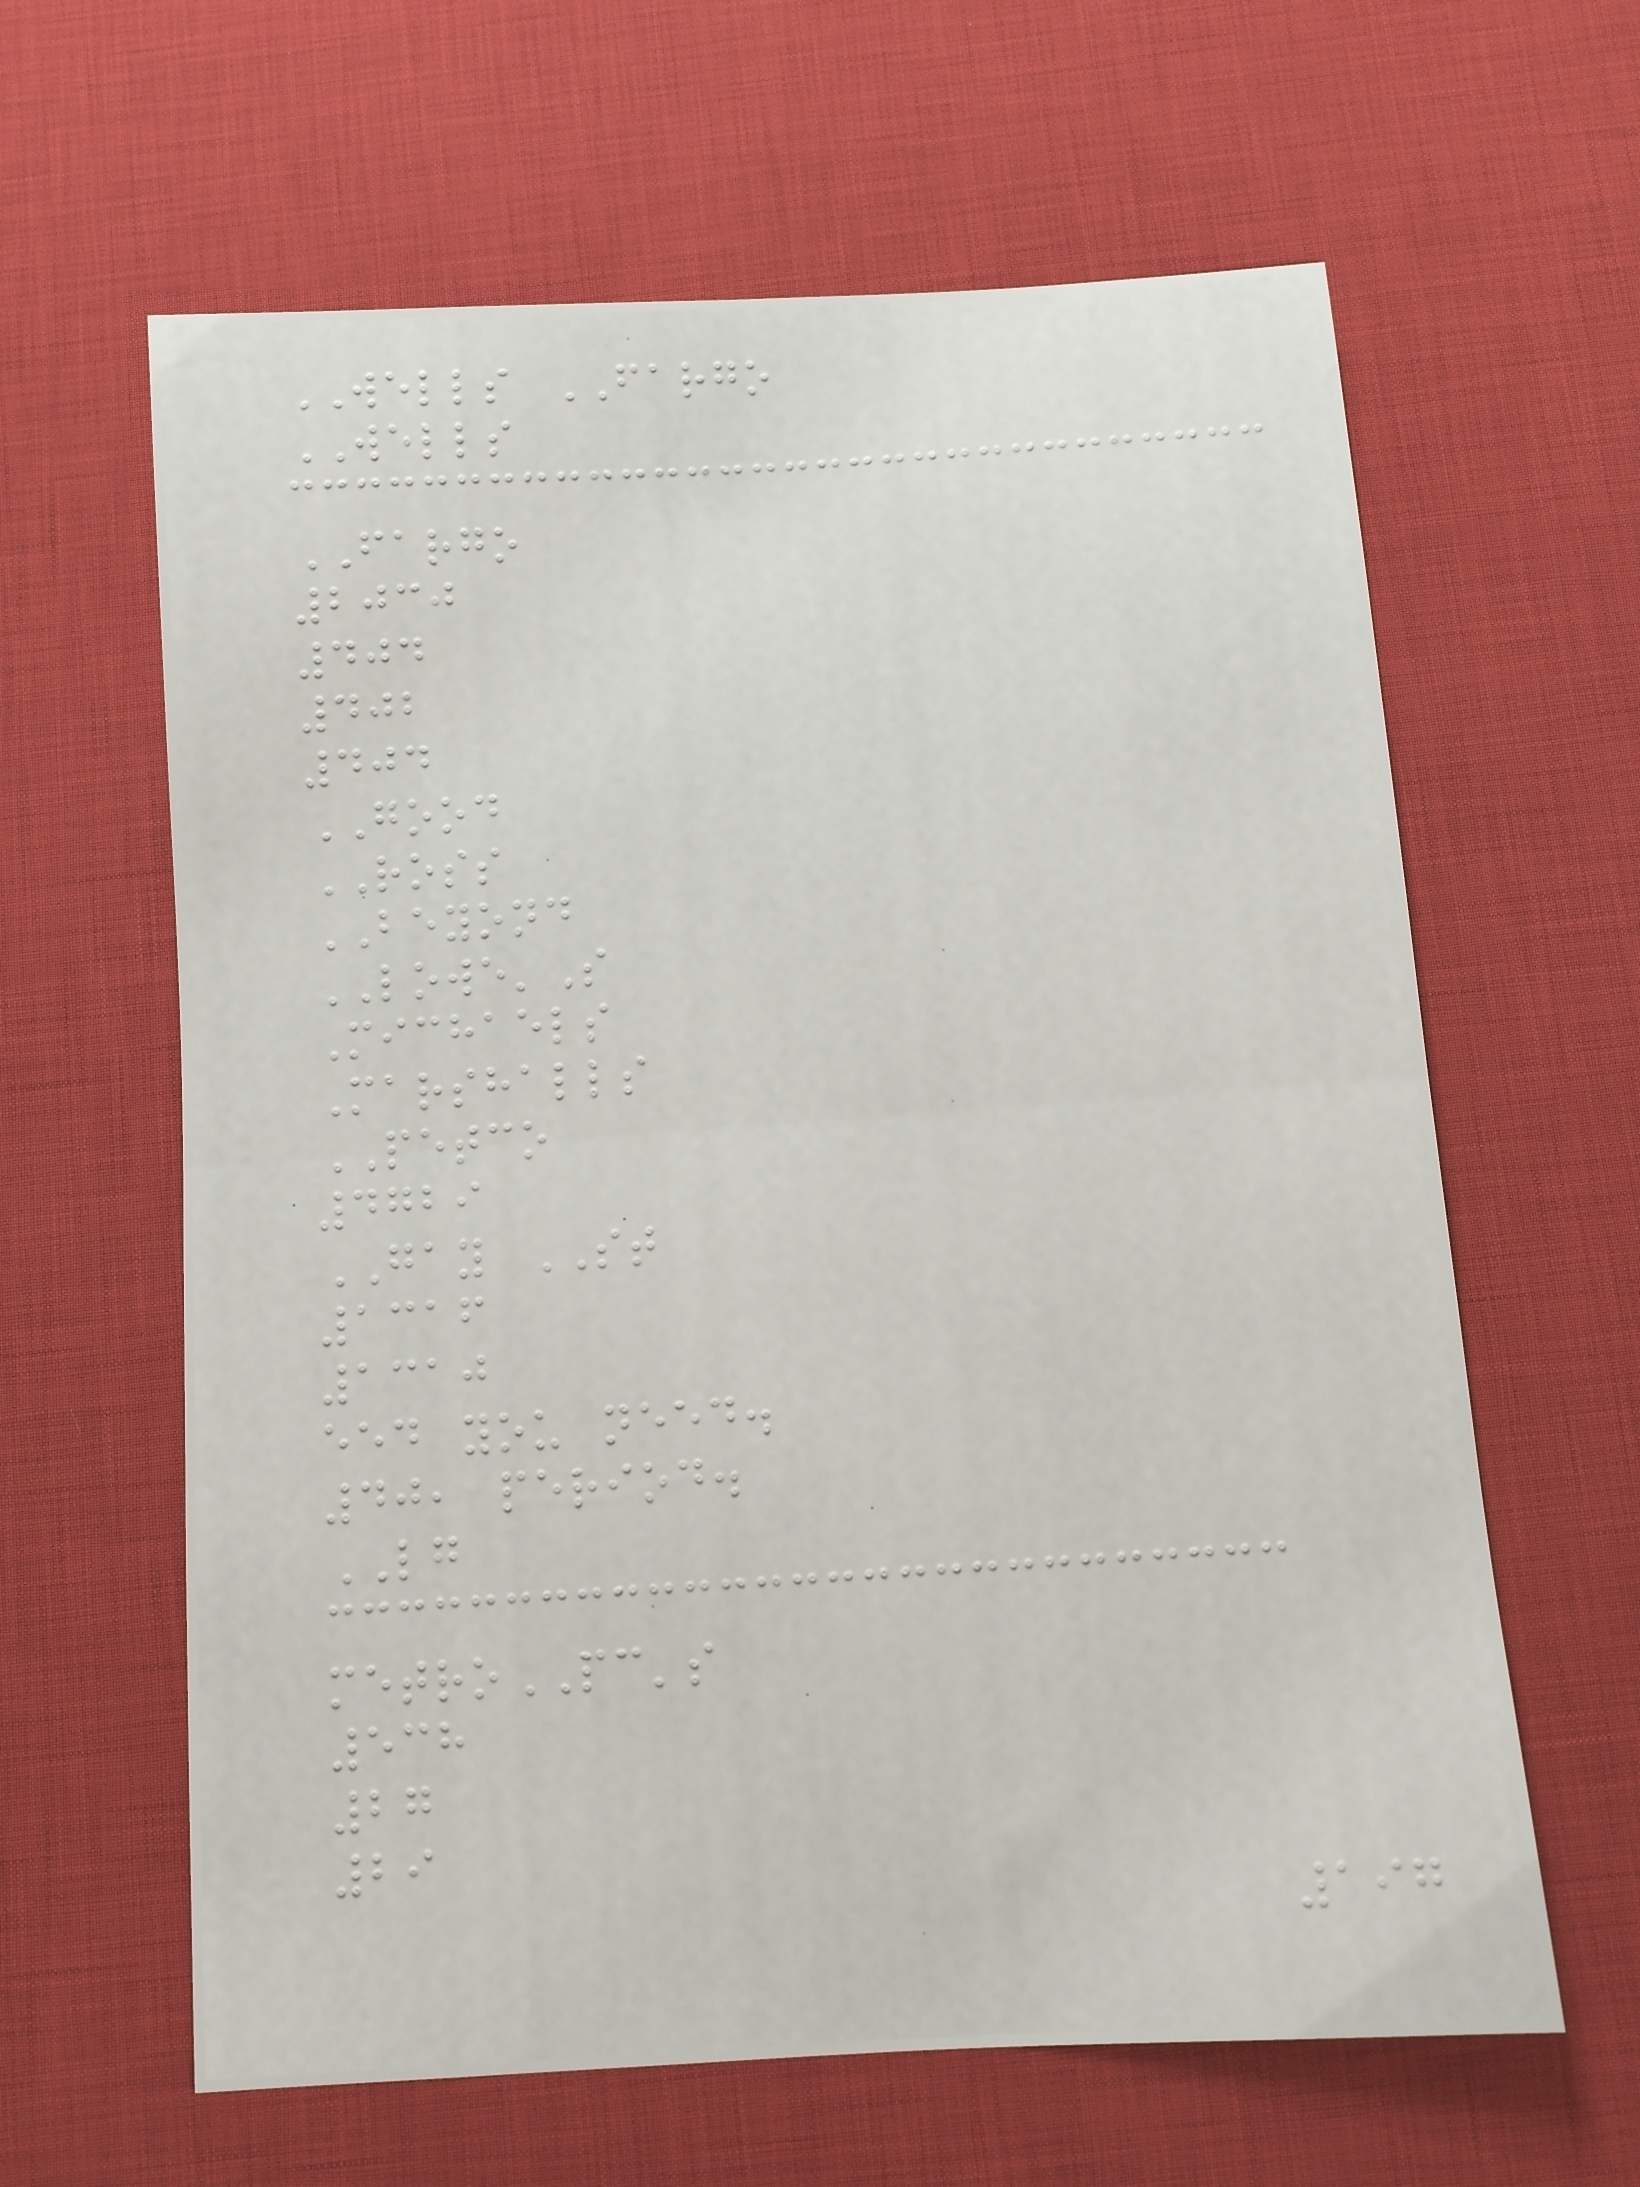WELLS FARGO
WELLS
FARGO
2030
404
402
404
GOOD
ROSS
BEYOND
LOWE'S
Michaels
Marshalls
PETCO
4729
GAY ST
1316
1310
eed you need.
40, period.
LG
metroPC's
538
27
29
197
